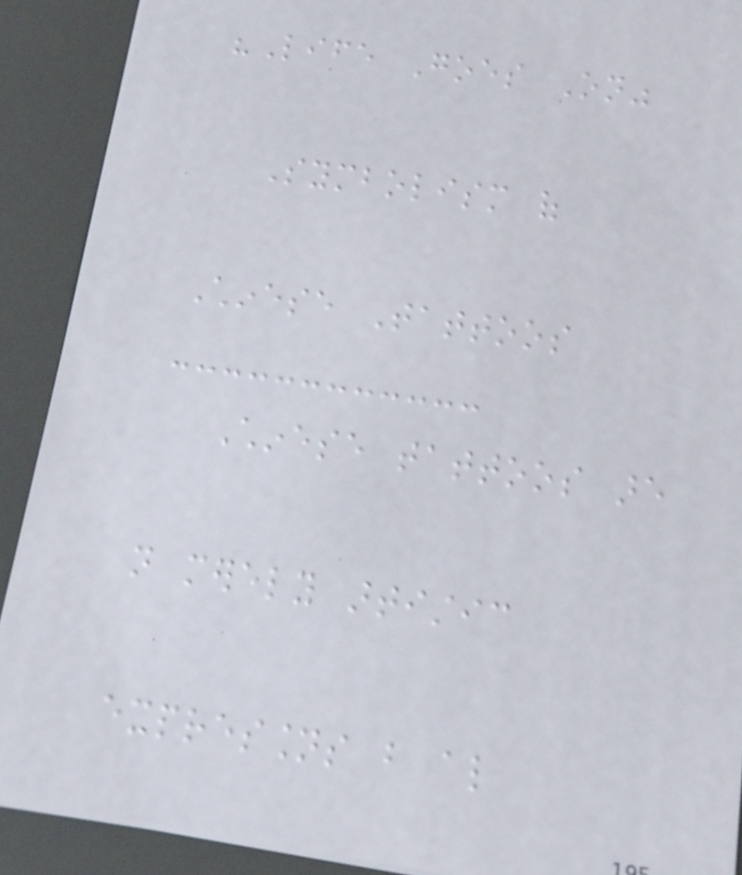"Life Goes On"
Symbolism of
Chinese Tattoos
Chinese tattoos are
not merely artistic
expressions but also
